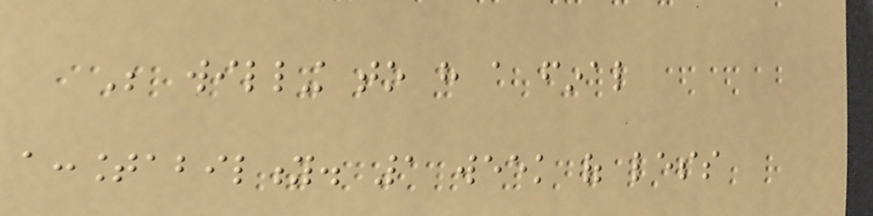Be willing to have a final
accountability. 1 week of less
